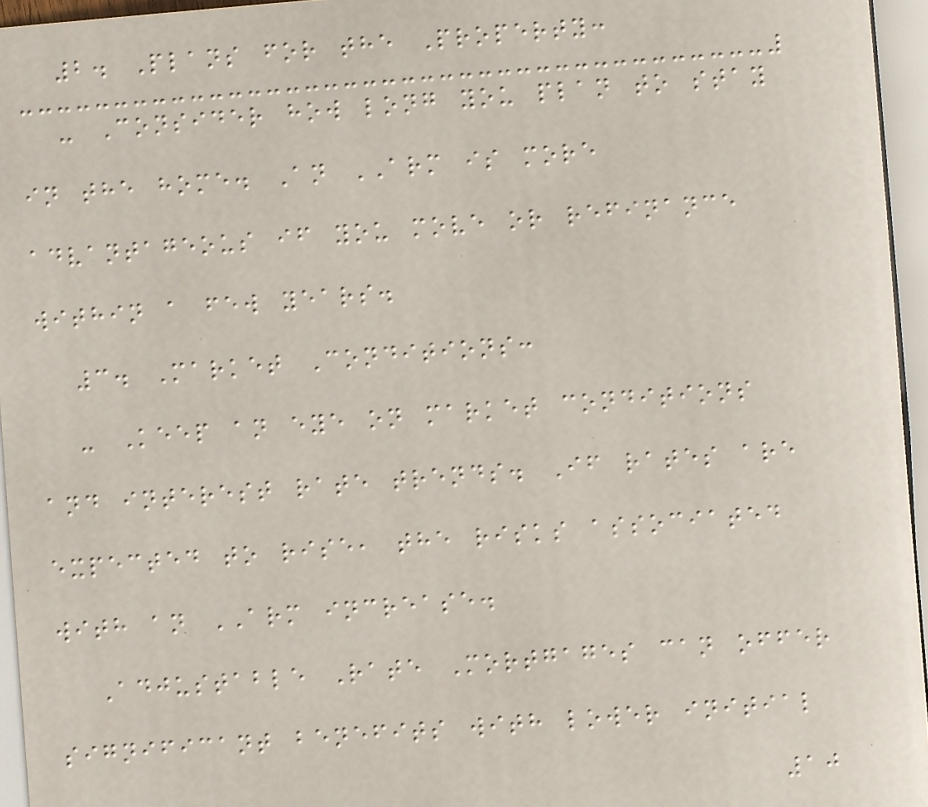2. Plans for the Property:
- Consider how long you plan to stay
in the home. An ARM is more
advantageous if you move or refinance
within a few years.
3. Market Conditions:
- Keep an eye on market conditions
and interest rate trends. If rates are
expected to rise, the risks associated
with an ARM increase.
Adjustable Rate Mortgages can offer
significant benefits with lower initial
10
